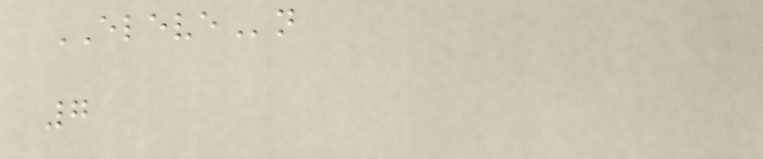ELEVEn
7
